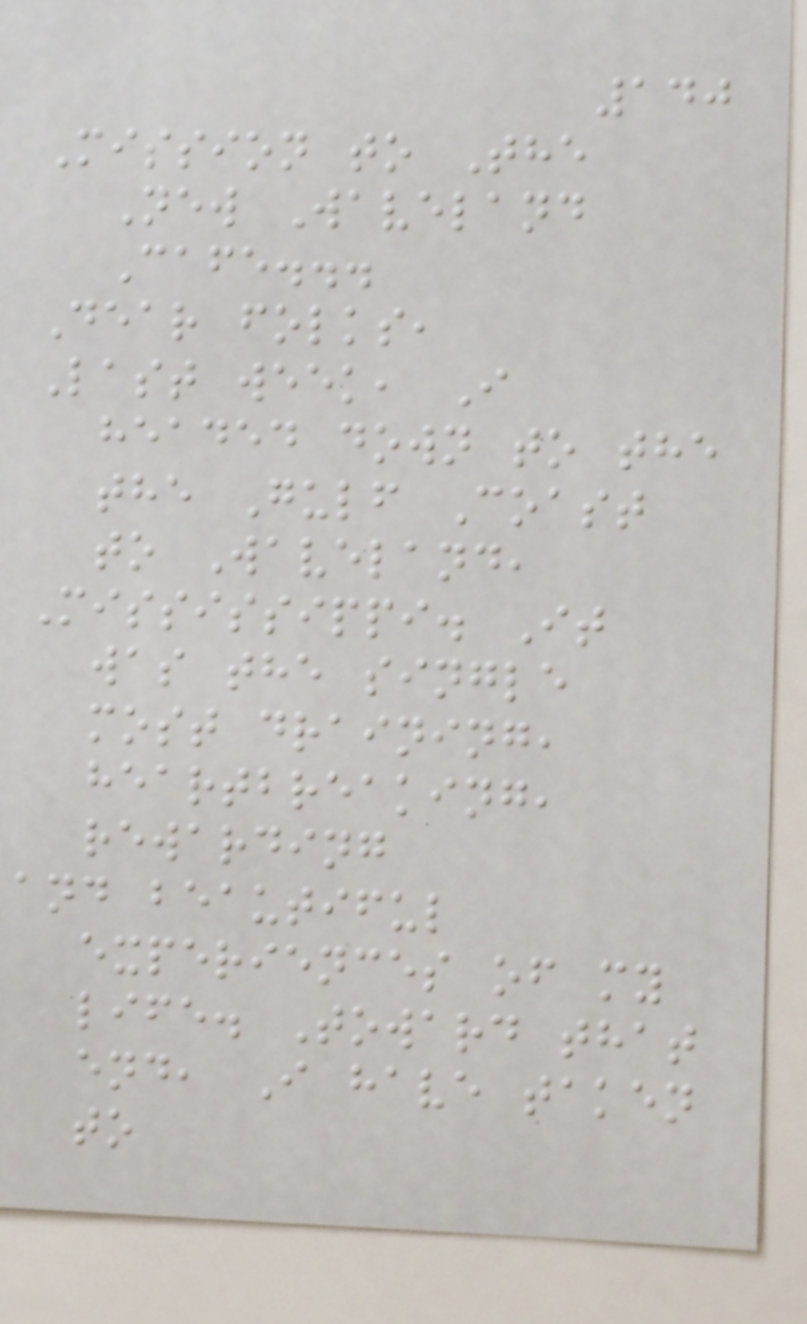140
Mission to The
New Waveland
Cafe...
Dear folks,
Last week, I
headed down to the
the Gulf Coast
to Waveland,
Mississippi. It
was the single
most draining,
heartbreaking,
rewarding
and beautiful
experiences of my
life. Toward that
end, I have taken
to
